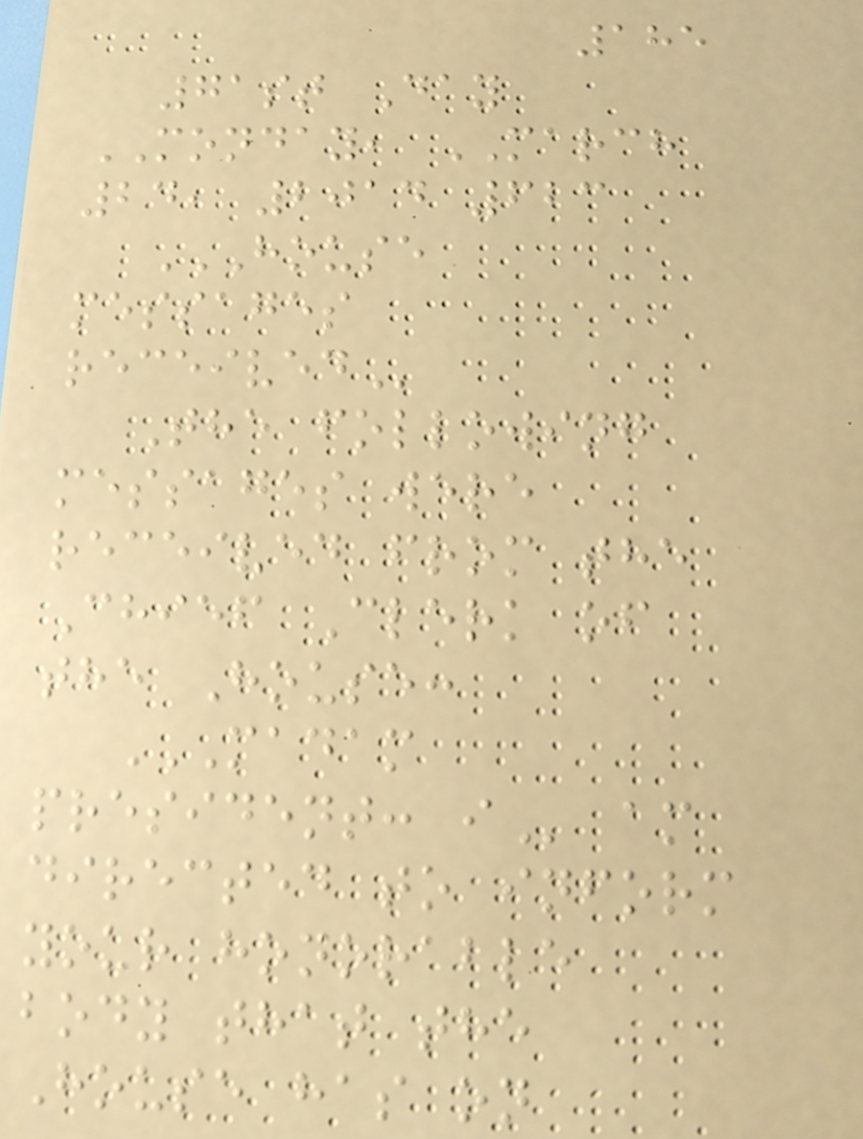185
71st Day
MONDAY, MARCH
24, 2014 623
HOUSE
MESSAGES
RECEIVED
The following
messages were
received from the
Chief Clerk of
the House:
MADAM
PRESIDENT: I am
directed to inform
your honorable
body that the
House has on
